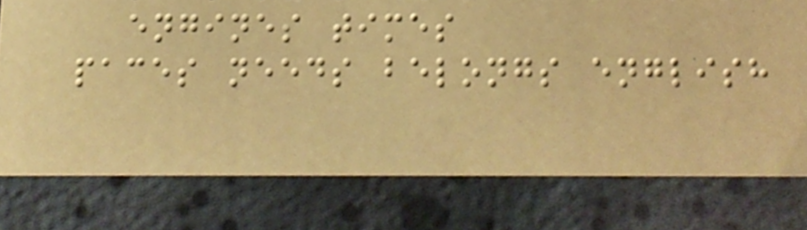engines times
paces needs belongs english
